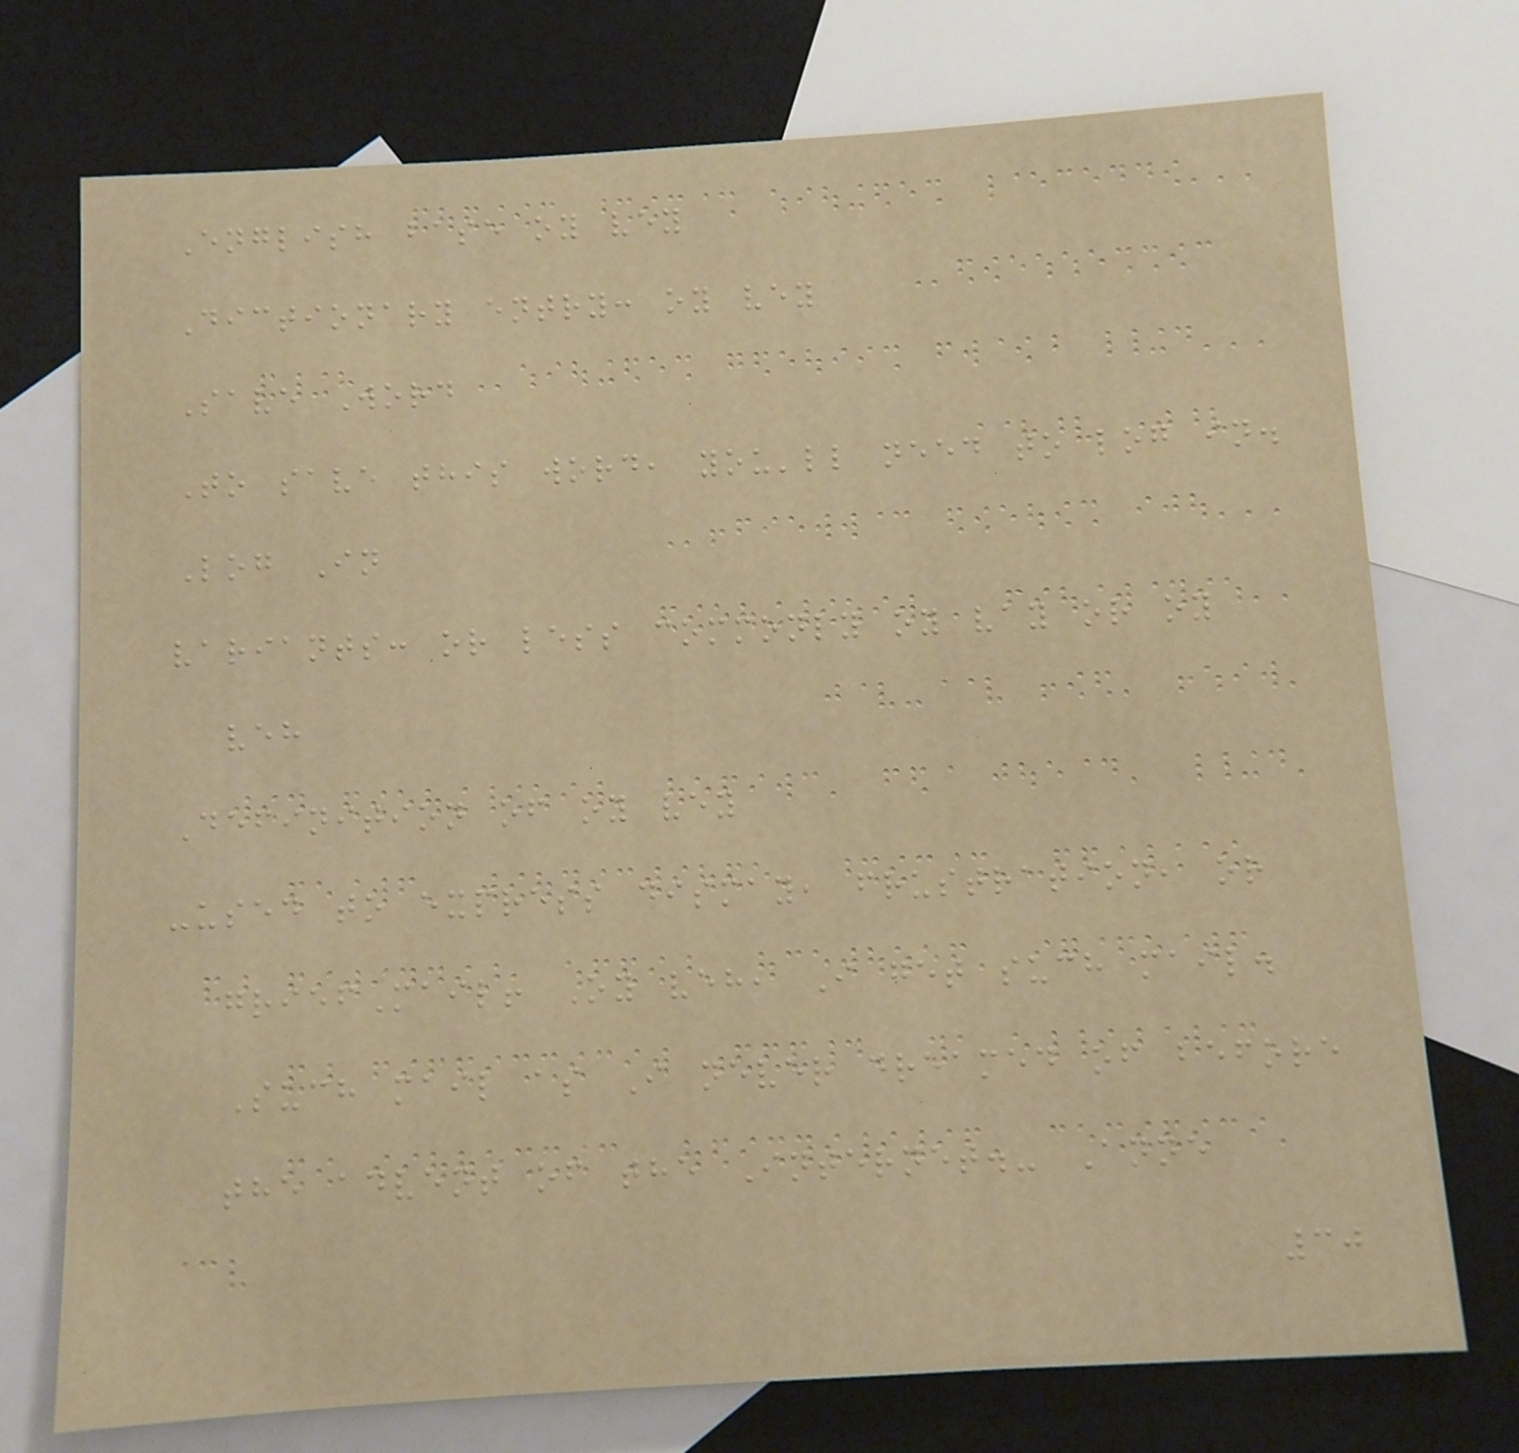English base oy vey
Dictionary entry: oy vey
Save Word
To save this word, you'll need to log in.
Log In
variants: or less commonly oy vay or oy
veh
Definition of oy vey
-used to express dismay, frustration, or
griefMail! Oy veh, I get such mail.
Such mail as I never dreamed of before
the advent of the Internet.- Anne
30
